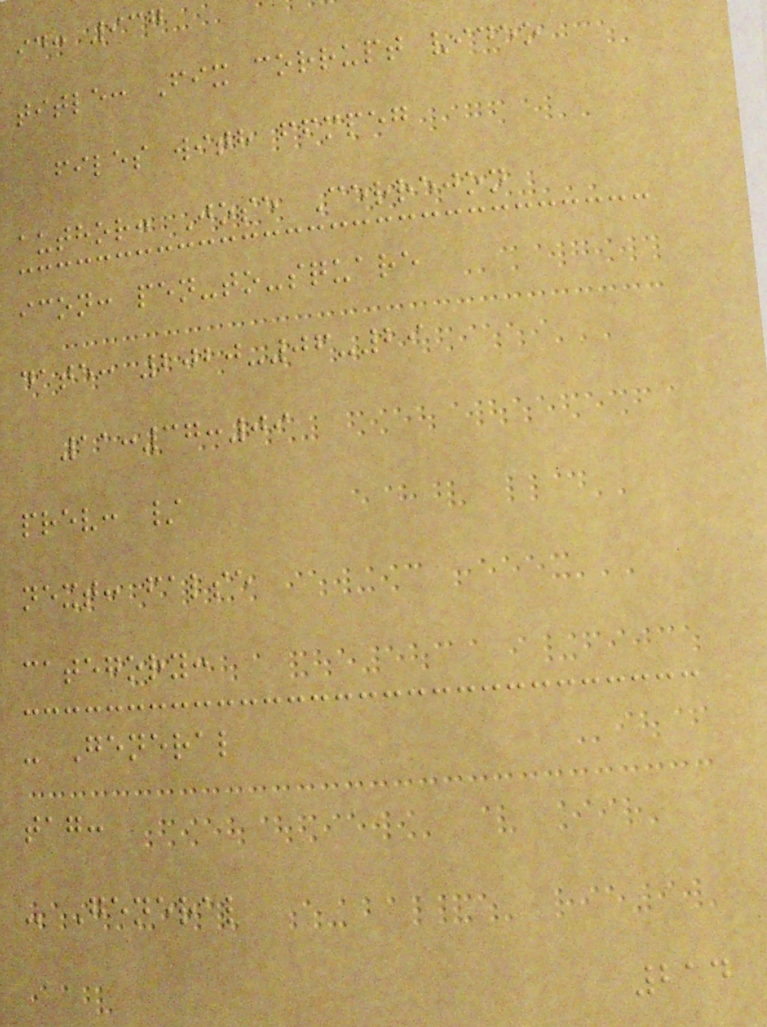id: 937
title: Fix corrupt video
files with ffmpeg
author: Jose Cerrejon
icon: pen-to-square
date: 2020-06-29
11:37:09
prev: /
next: false
category:
- General
tag:
- General
214
